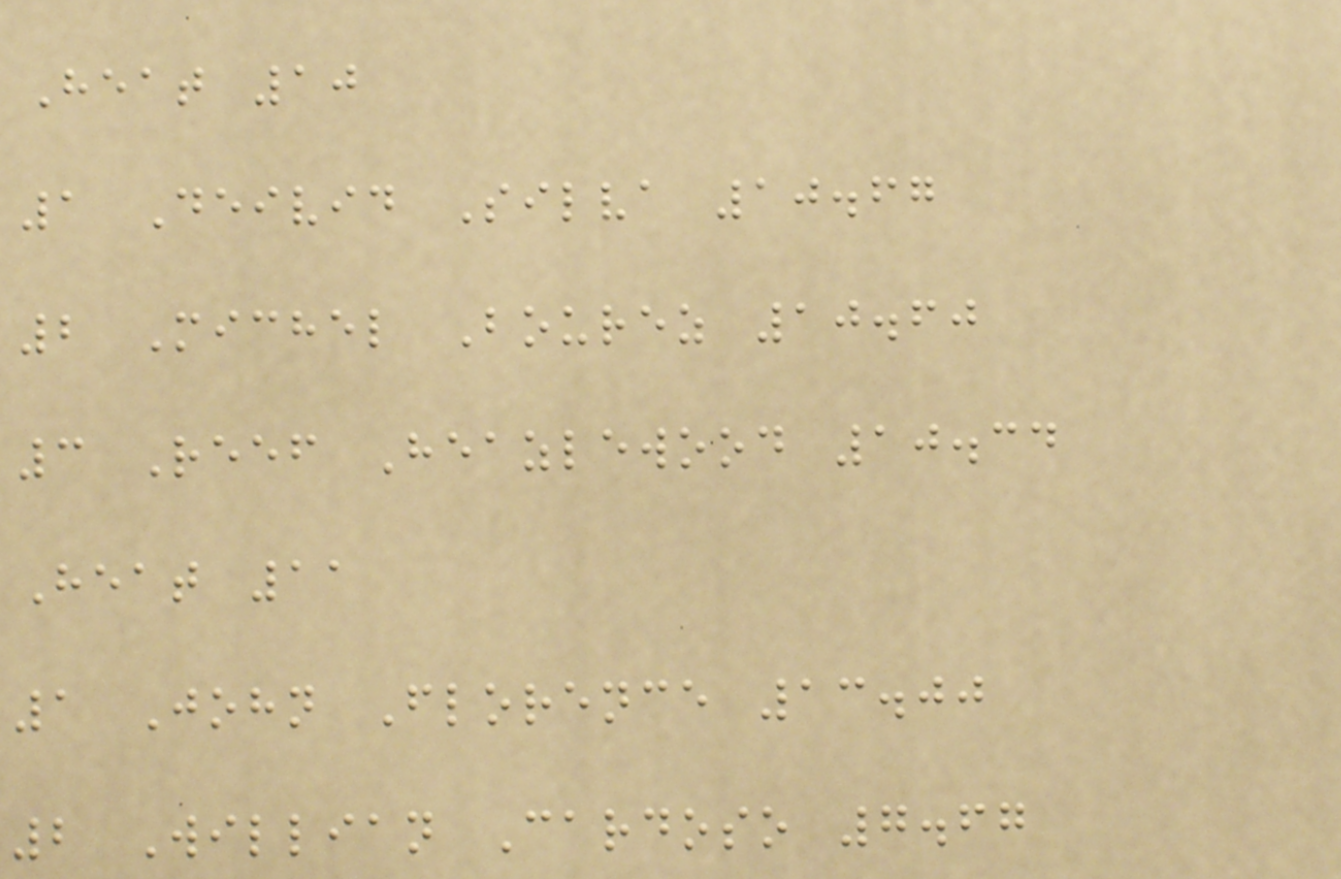Heat 10
1 Deivid Silva 10.67
2 Michel Bourez 10.60
3 Reef Heazlewood 10.34
Heat 11
1 John Florence 13.00
2 Willian Cardoso 7.67
